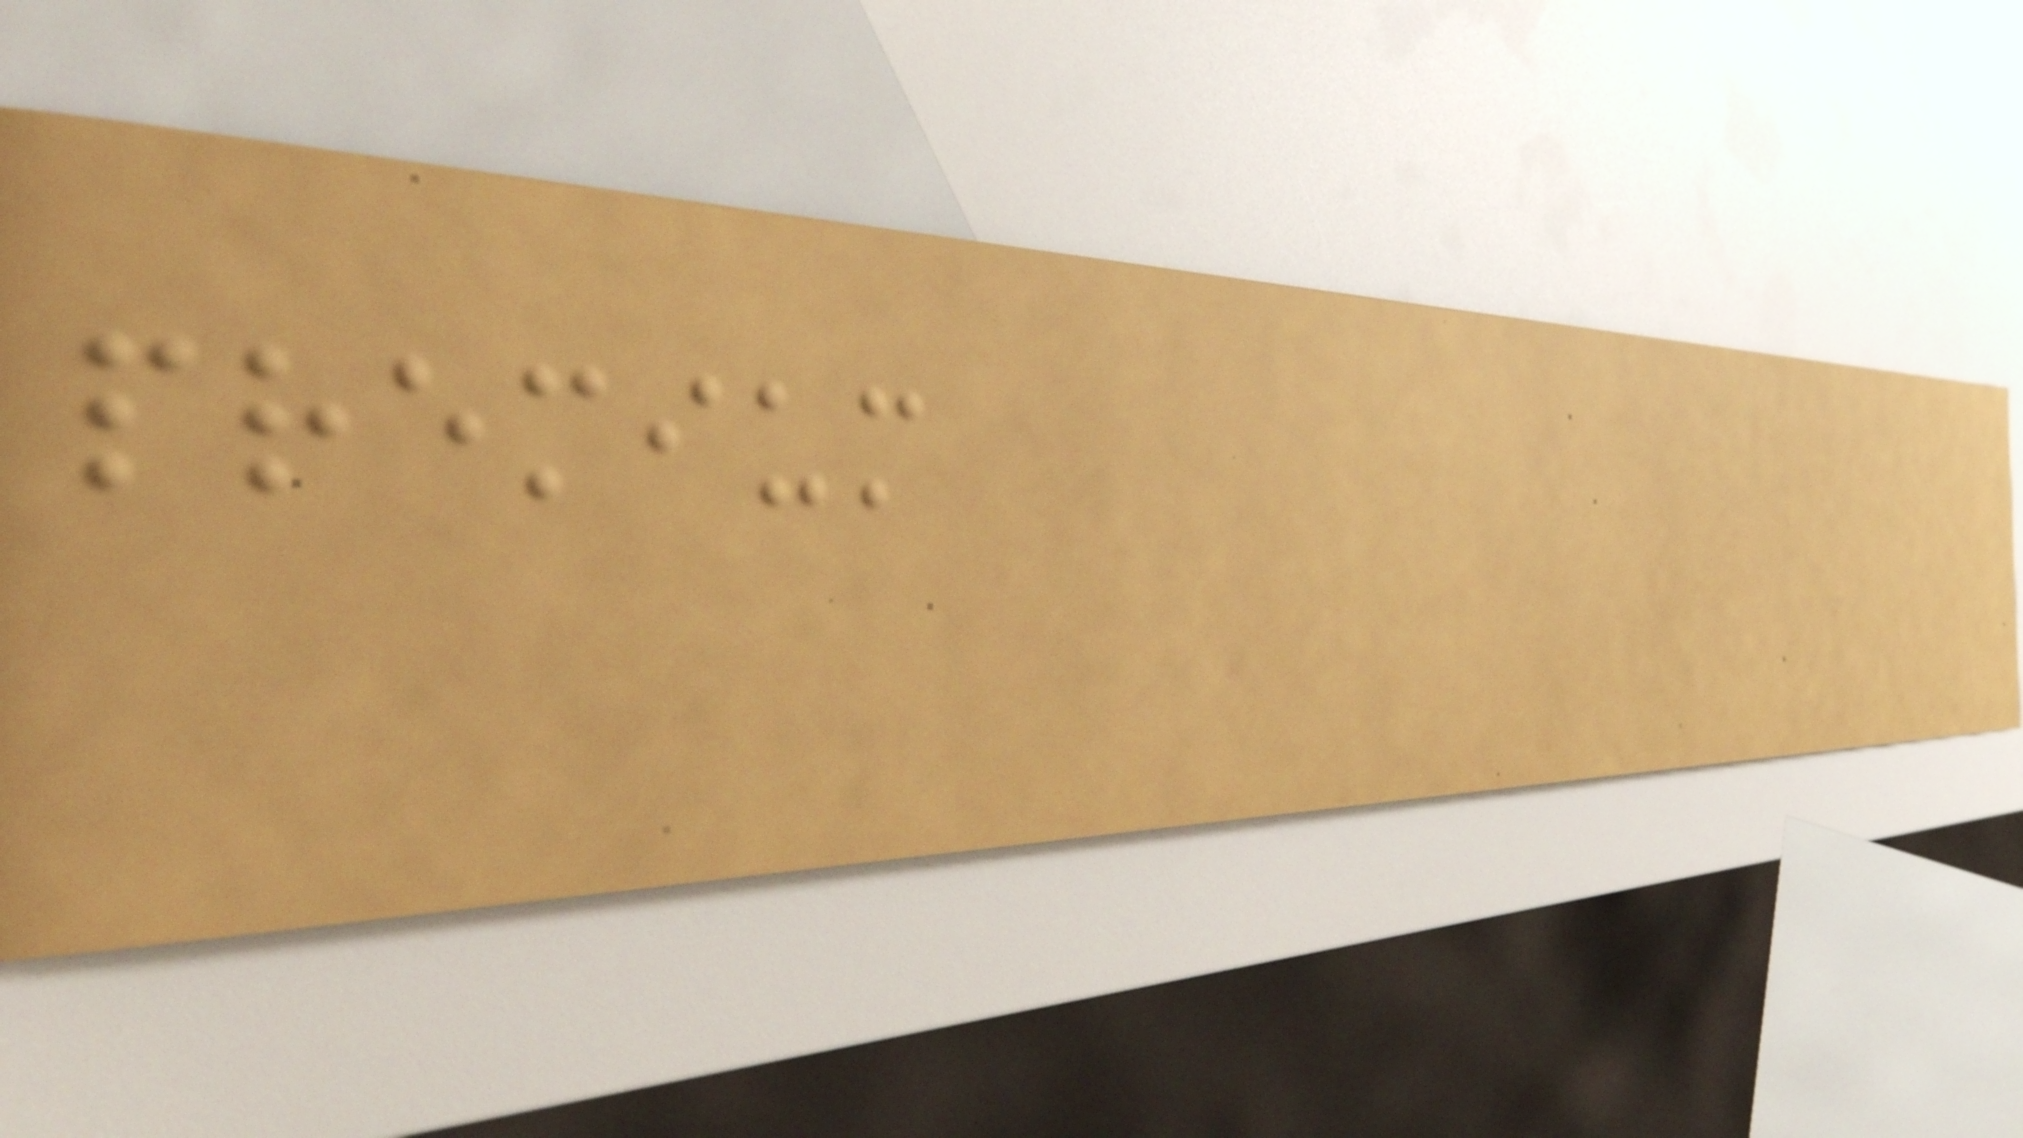premium
